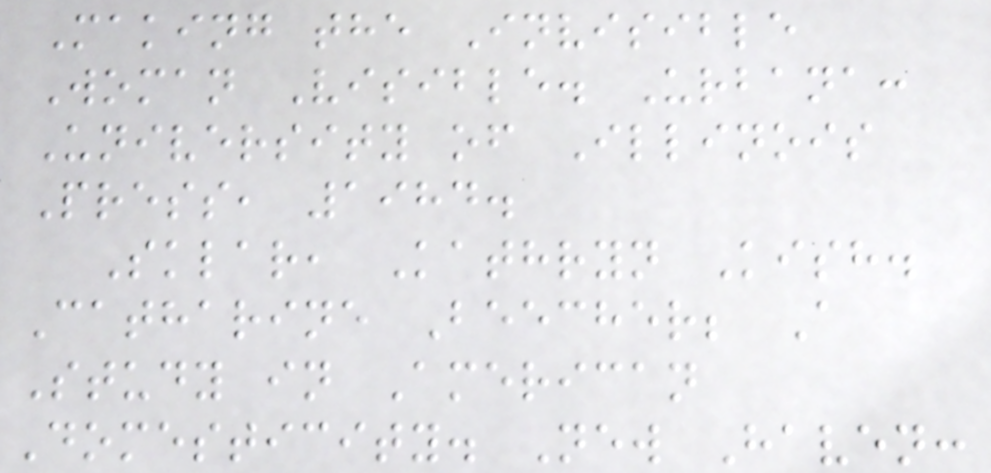Making the Invisible
Woman Visible. Urbana:
University of Illinois
Press, 1984.
Sklar, Kathryn Kish.
Catharine Beecher; A
Study in American
Domesticity. New Haven:
